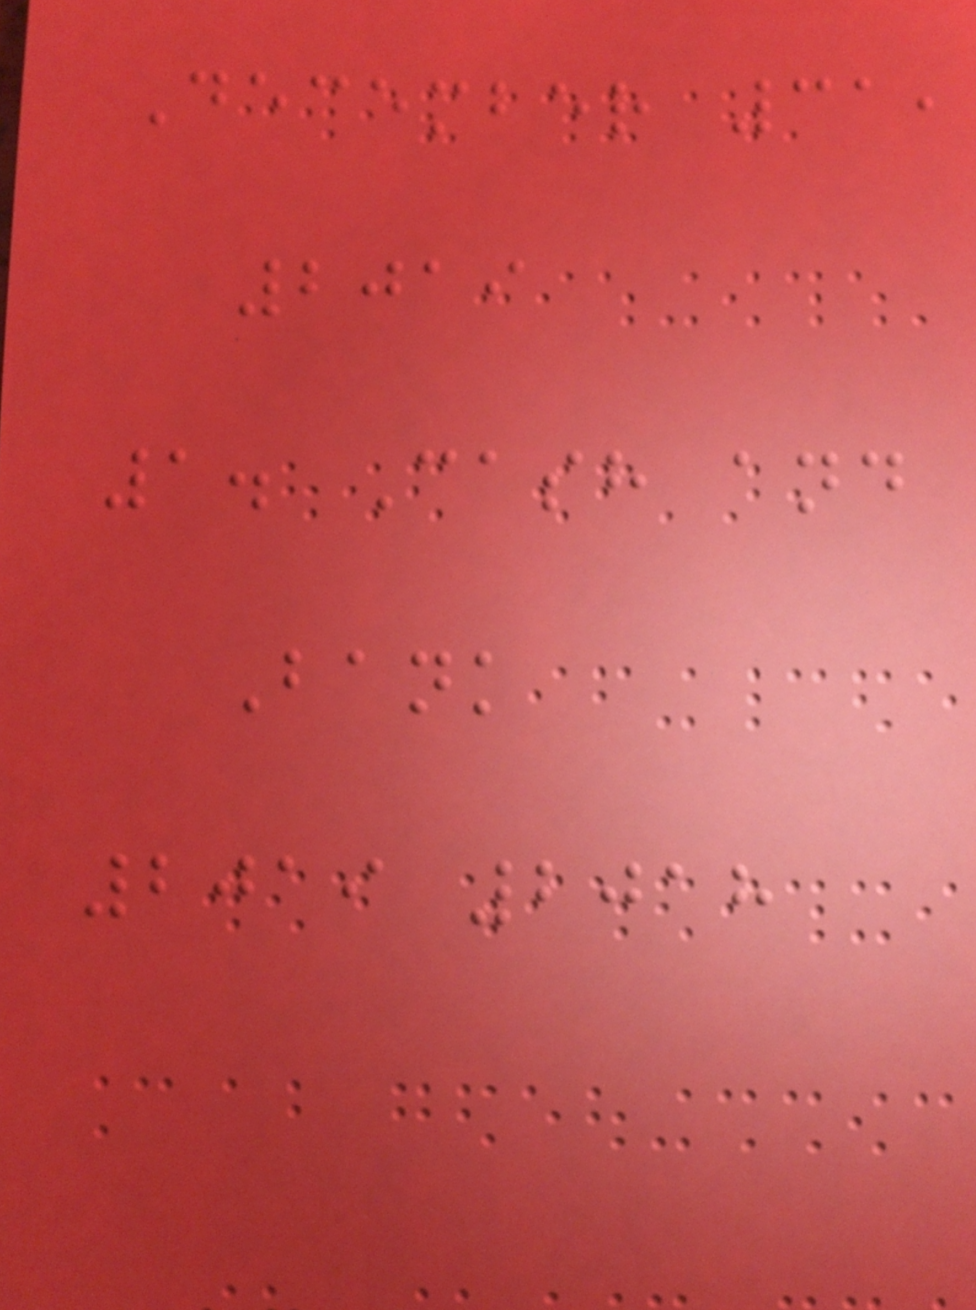December 31,
2019
1. Cash and
Bank
2019 2018
